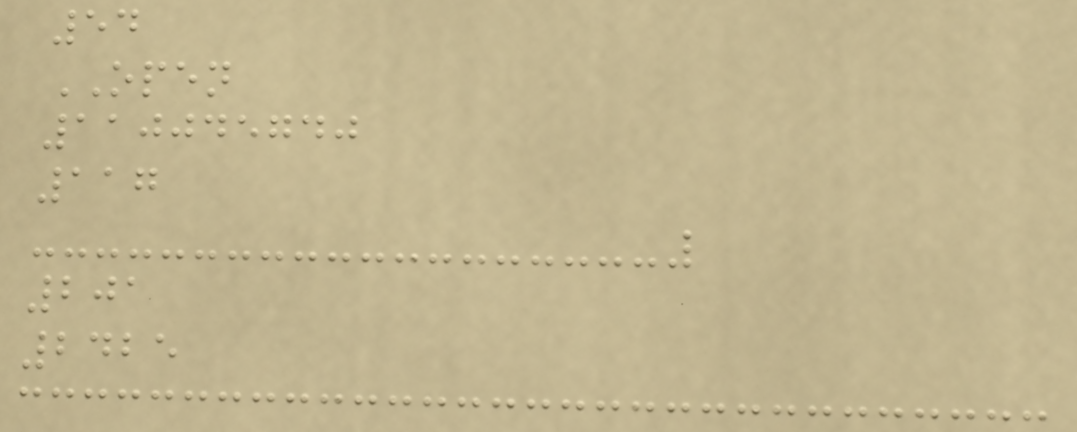54
OPEN
110045740
117
201
2425
